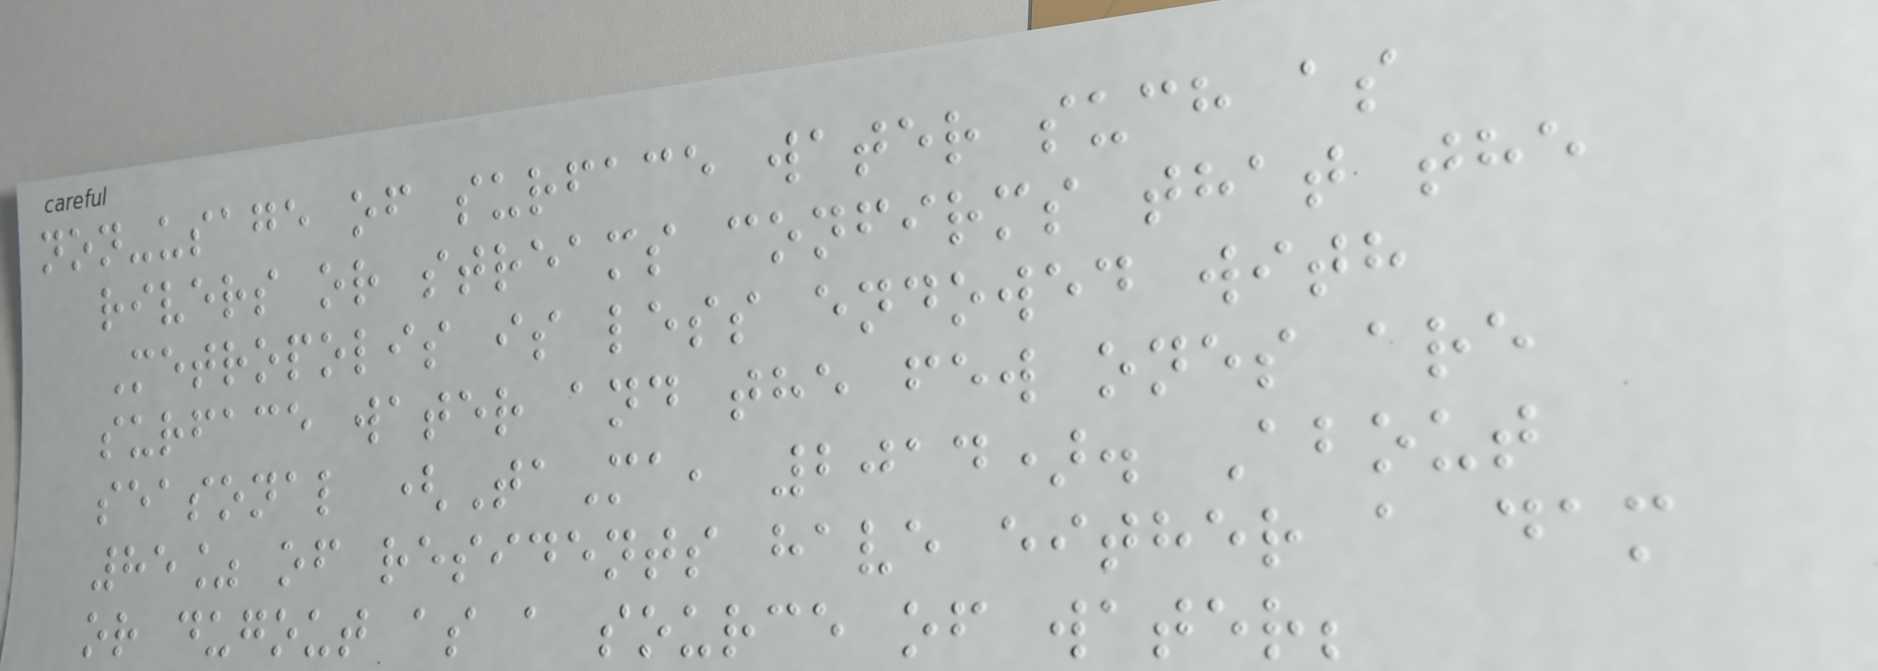non-usage of surface water such as
rivers or streams confirms that the
Metropolis is less endowed with
surface water and the few ones are
seasonal (TaMa, 2014). About
85% of residents have either a dam
or dugout as a source of water;
